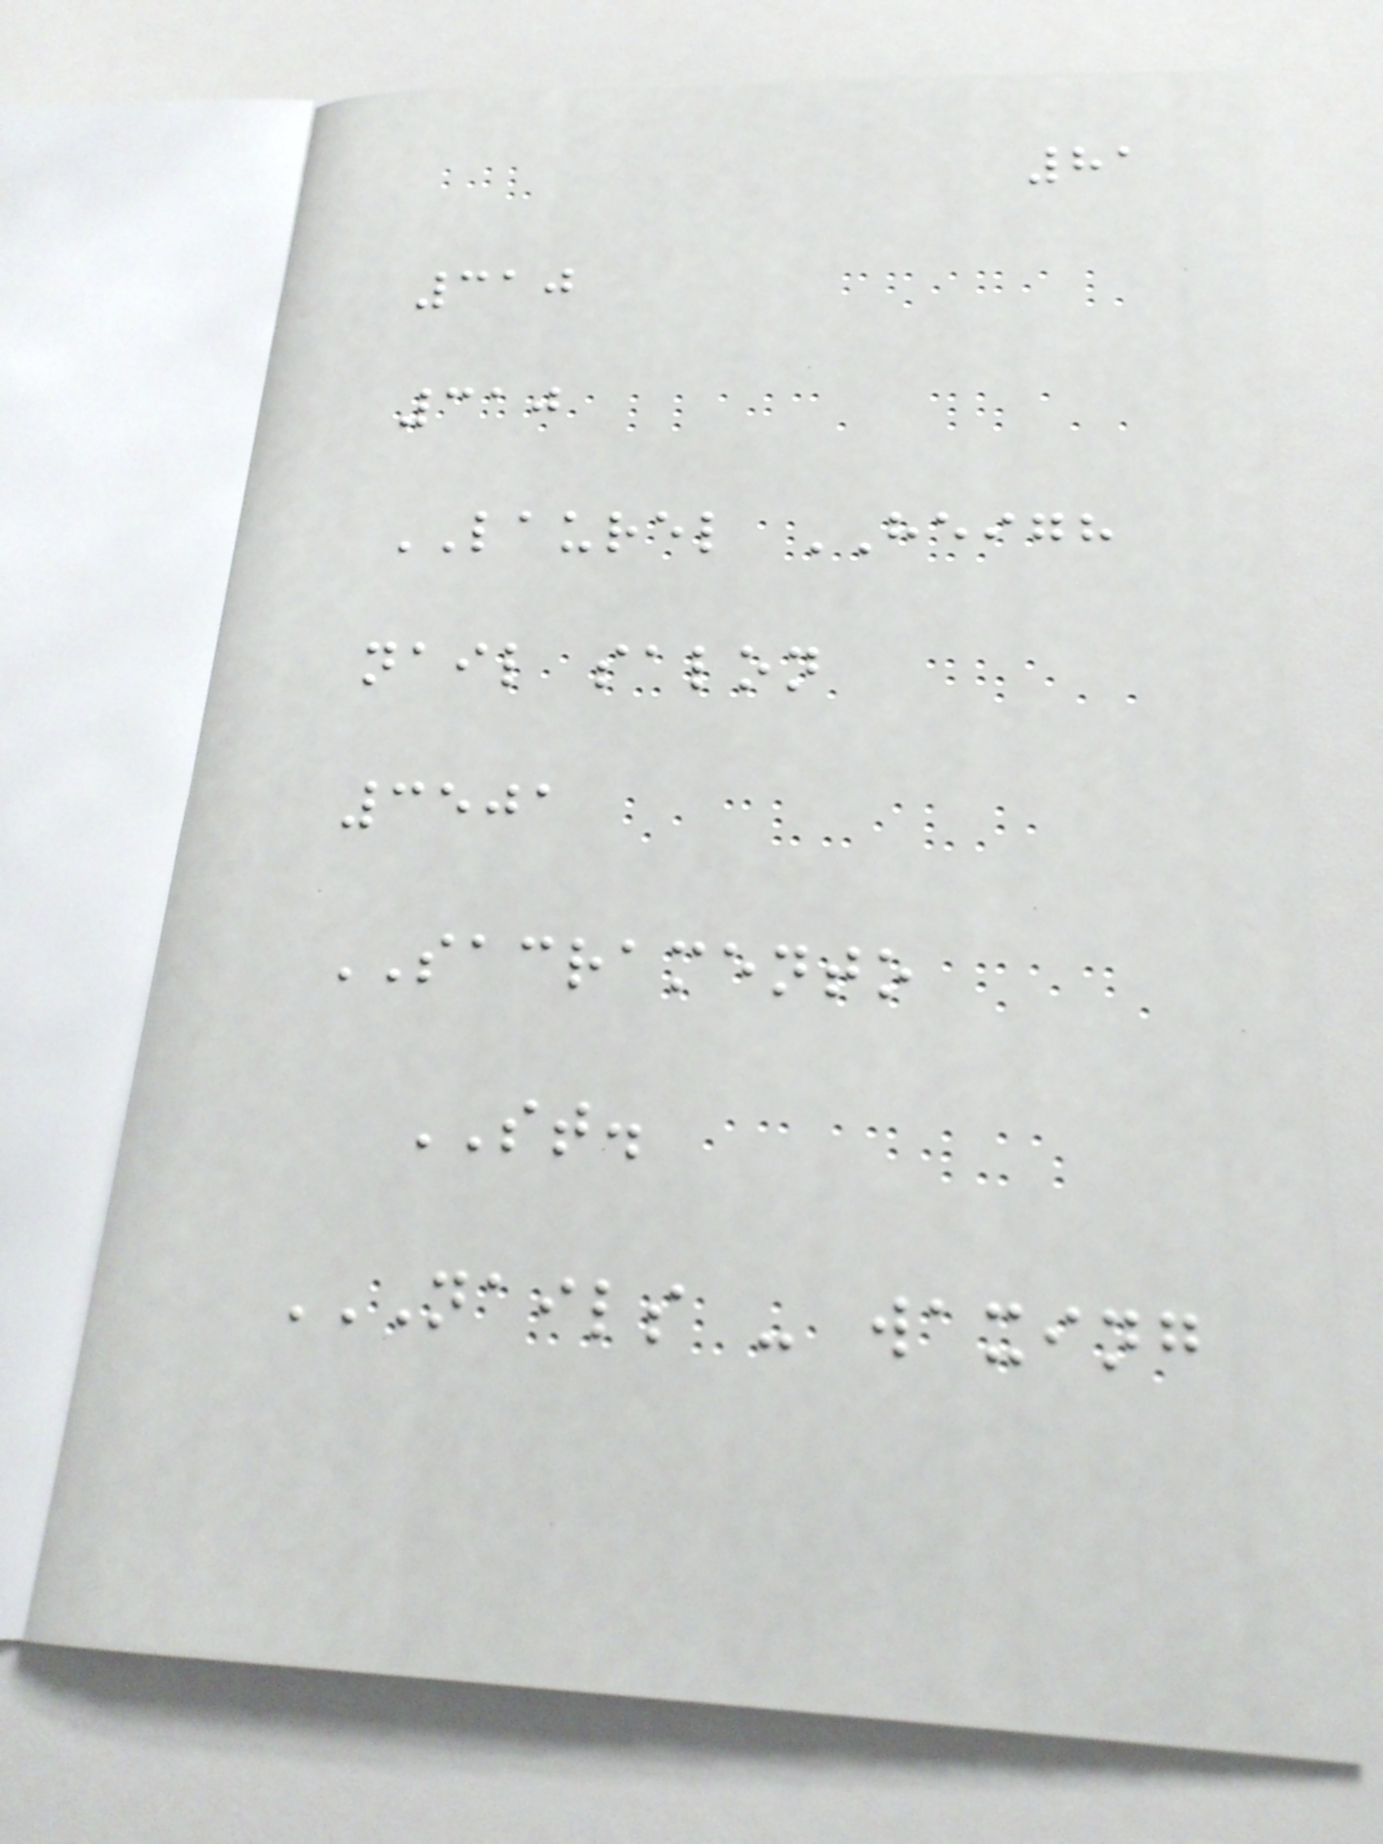81
310
310
LAUREL HEIGH
nail salon
3501
SACRAMENTO
ST.
NAILS - WAXING
